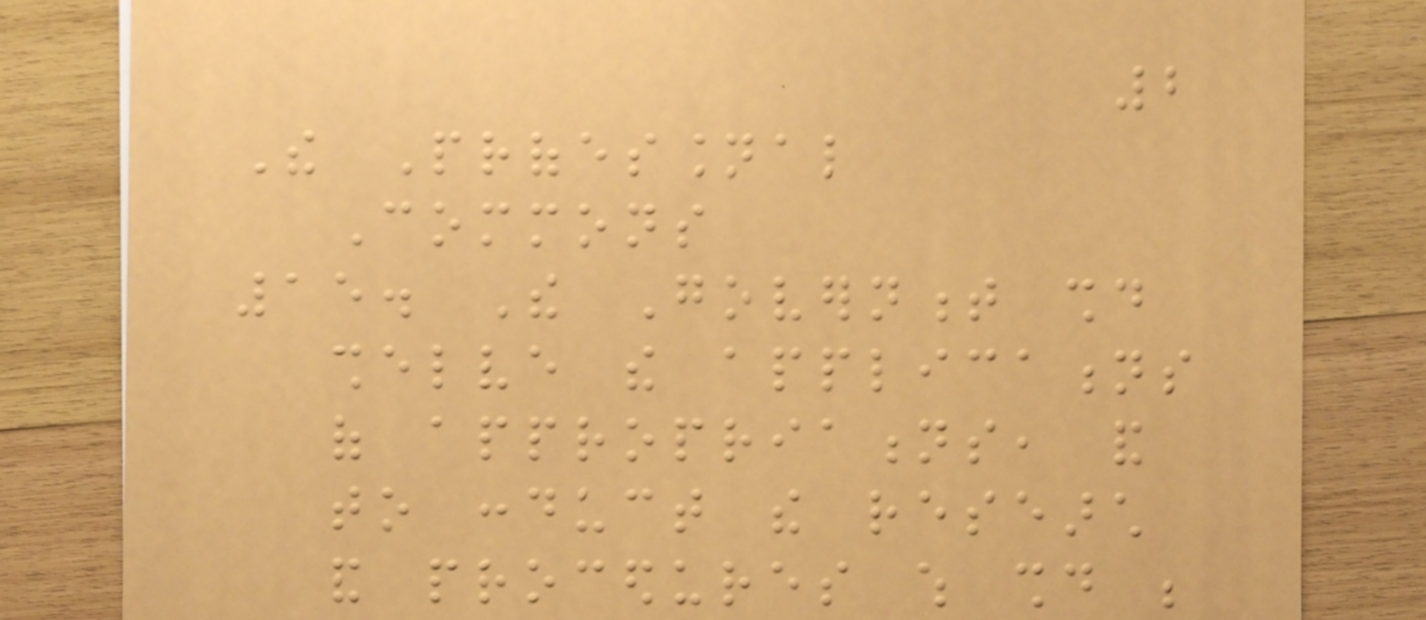2
The Professional
Commons
15. The Government should
shelve the applications
of appropriations, and
to conduct the research
and procedures which should be
